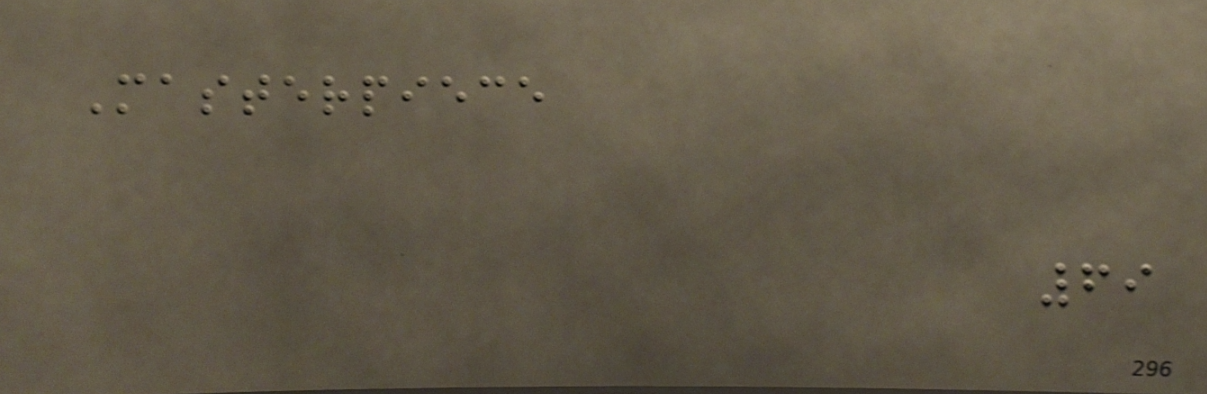Masterpiece
69
